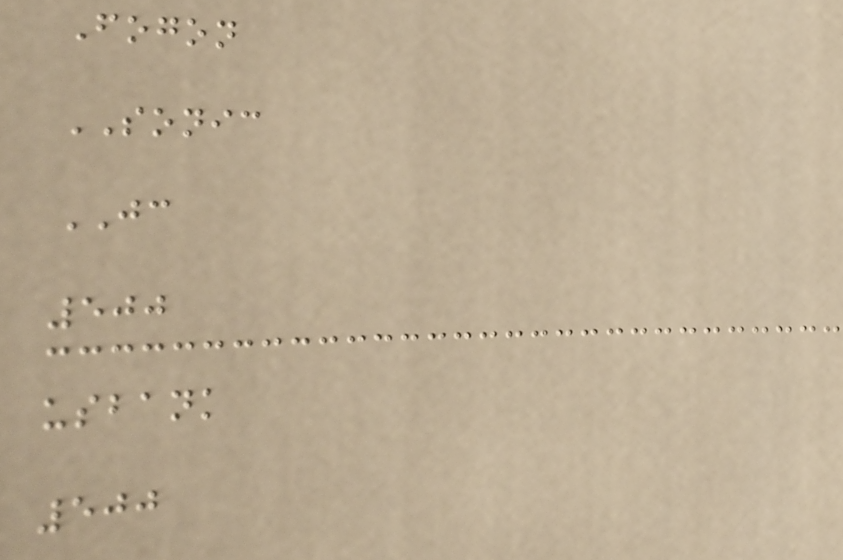Fogon
SONIC
JC
500
usbank
500
